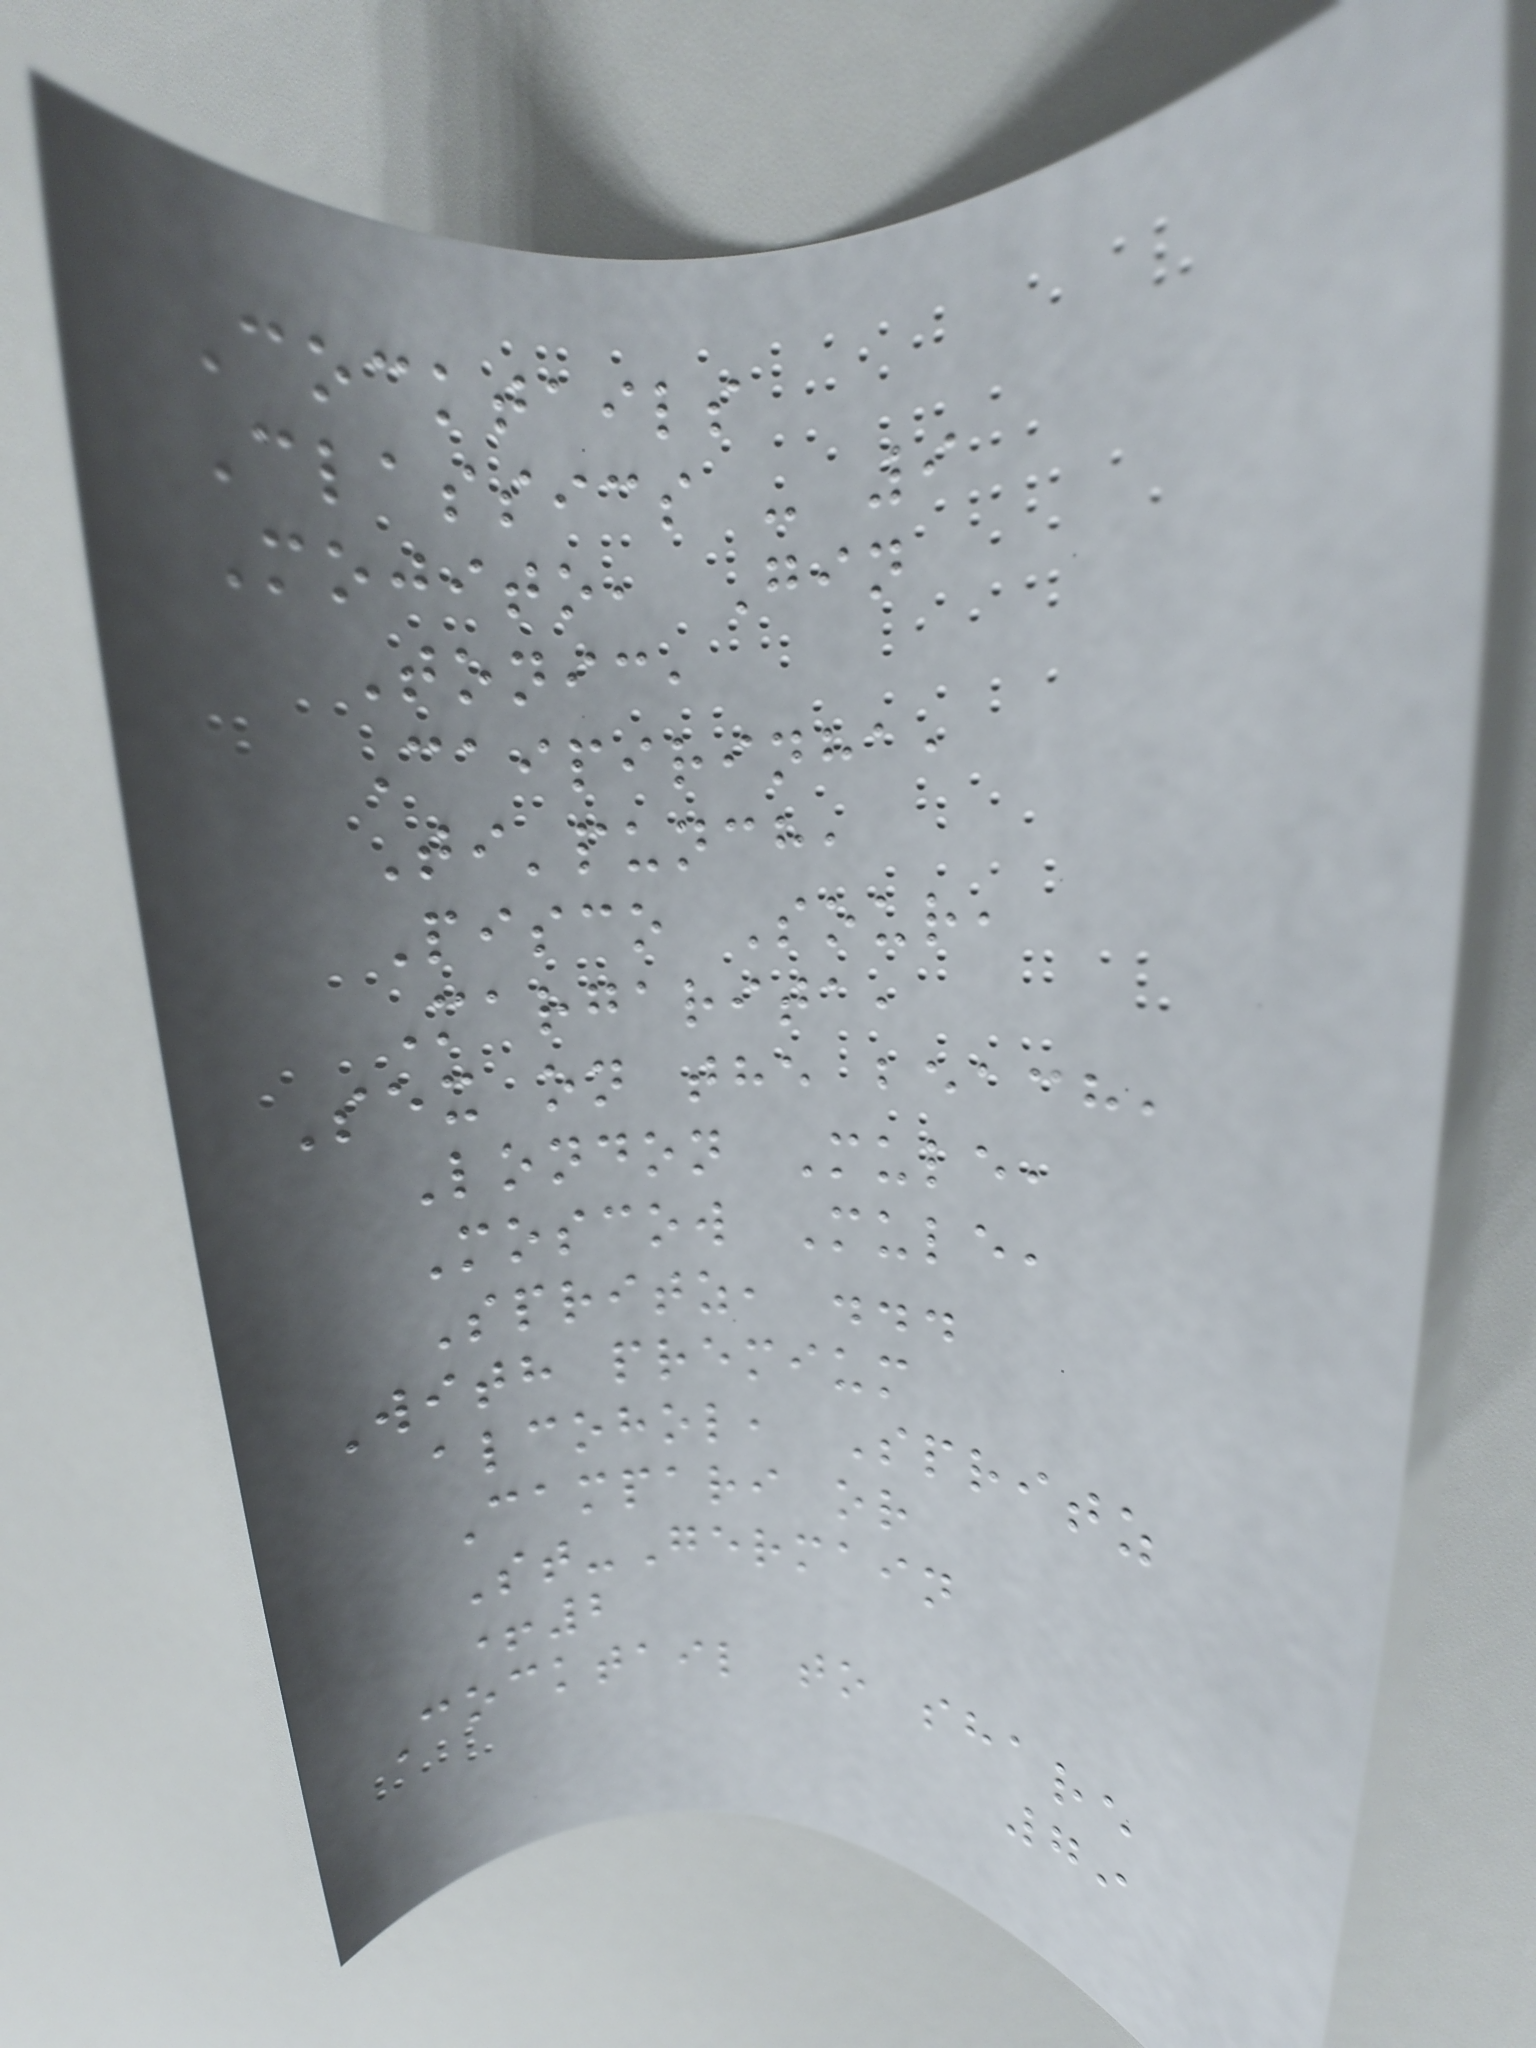Cocktails
Classics - 9
Mojito, Gin
Tonic,
Caipirinha,
Ti'punch,
Pisco Sour,
Margarita,
Sex on the beach,
London Mule,
Moscow Mule,
Spritz, ...
With premium
alcohol, Spritz
Campari or
St-Germain
+2
Cocktail to share
79
